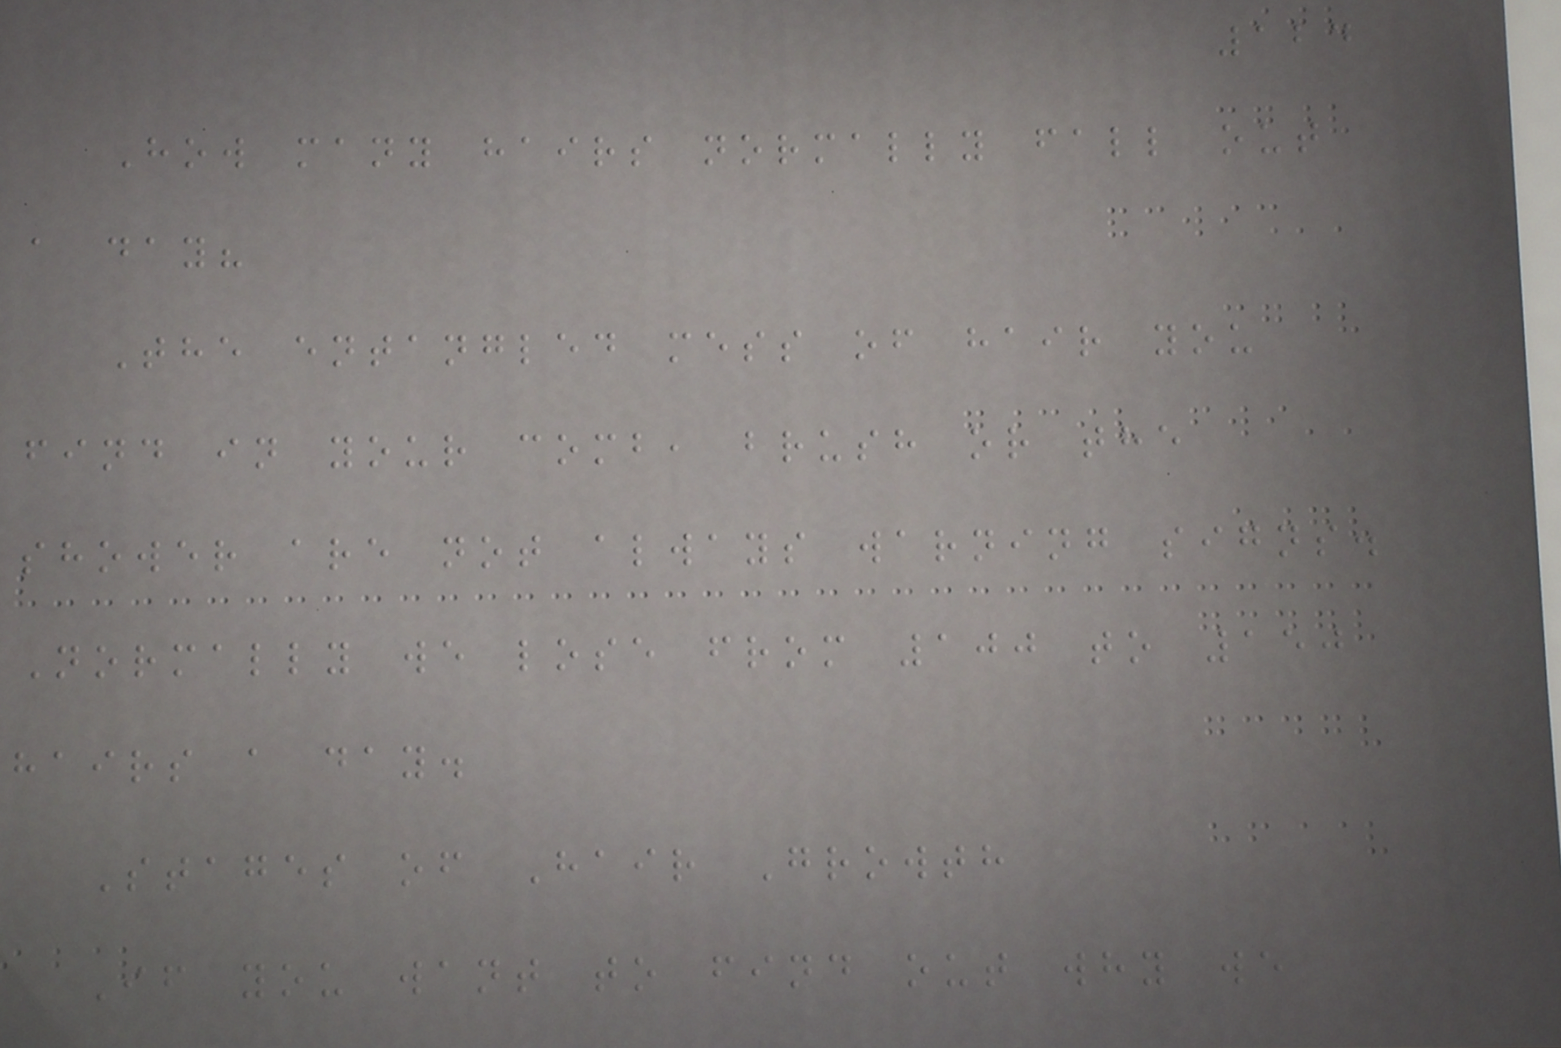124
How many hairs normally fall out
a day?
The entangled mess of hair you
find in your comb, brush or the
shower are not always warning signs.
Normally we lose from 100 to 150
hairs a day.
Stages of Hair Growth
If you want to find out why we
